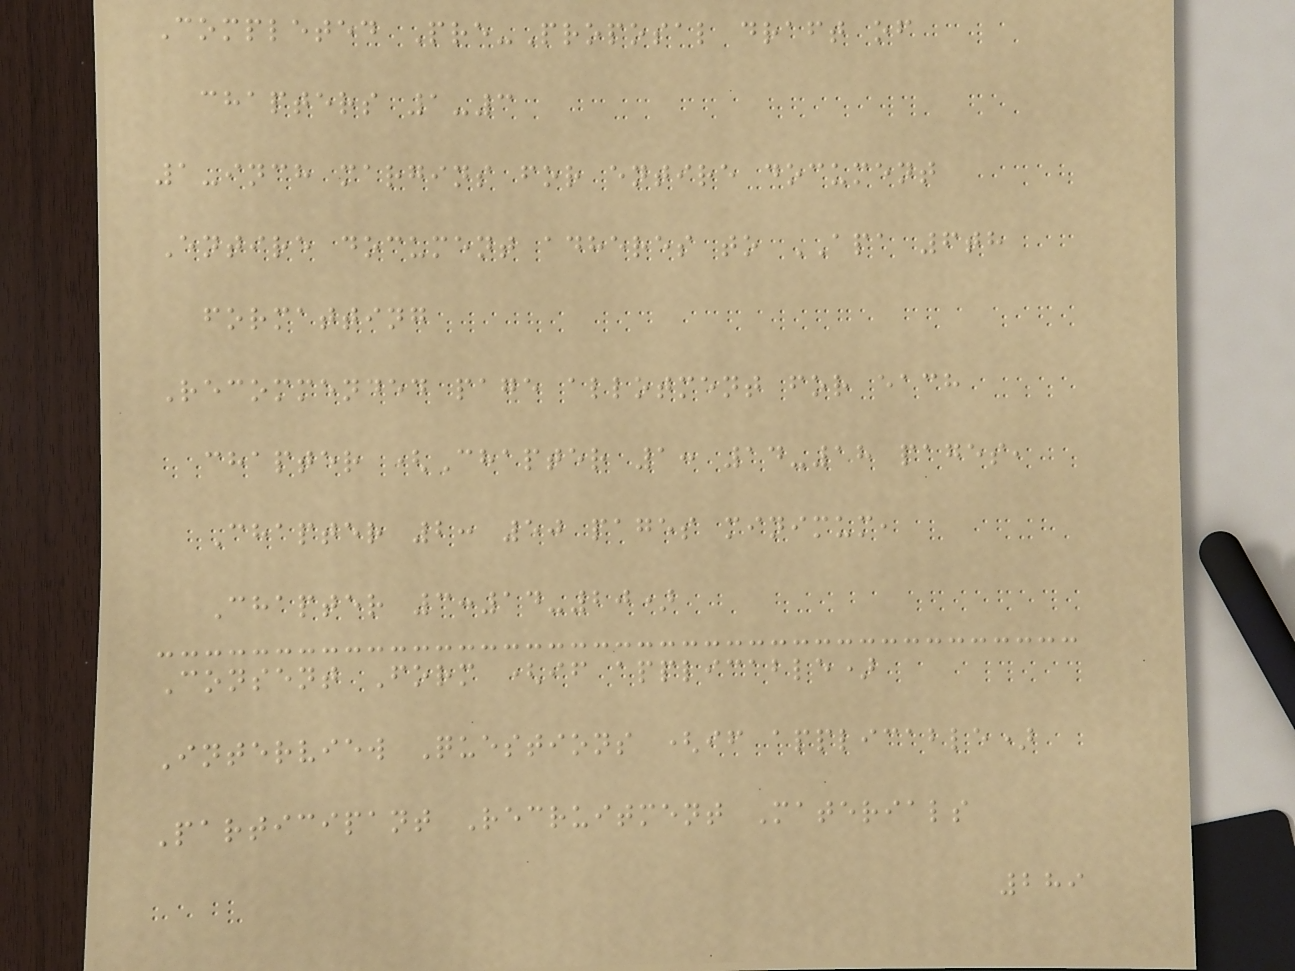Completed Pre-Proposal draft of
chapters 1-3
1-inch margins for entire document
Entire document adheres to APA 6th
formatting
Recommended page allotment for each
chapter (Chapter 1: 14-18 pages,
Chapter 2: 50 pages minimum,
Chapter 3:14-20)
Consent Form (if applicable)
Interview Questions (if applicable)
Participant Recruitment Materials
289
